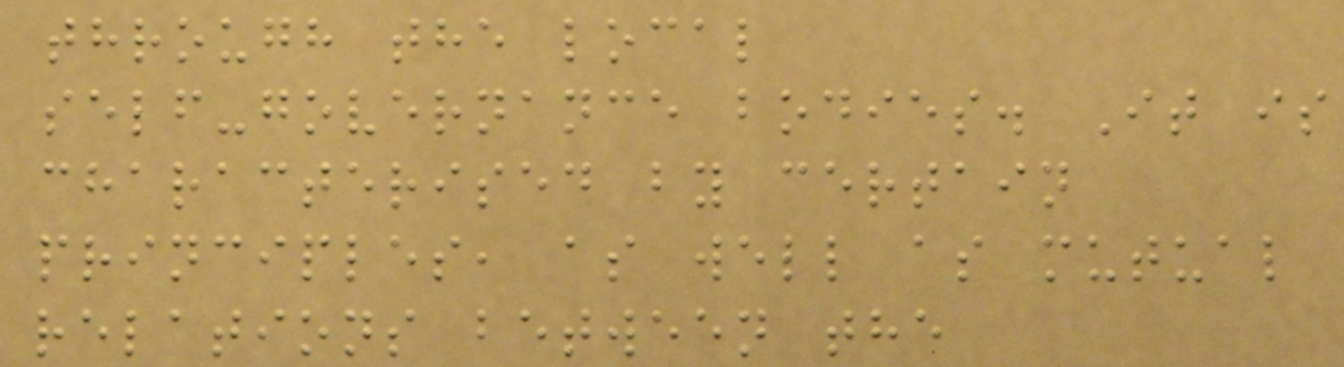through the local
self-governance bodies. It is
characterised by certain
principles, as well as mutual
relations between the
